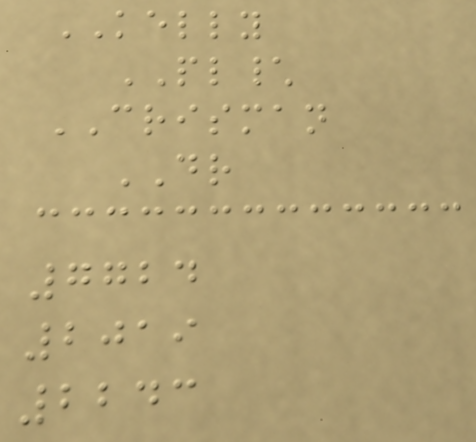KELLY
PL\
CRISMAN
DR
7724
2019
2243
